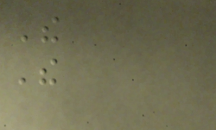The
The
